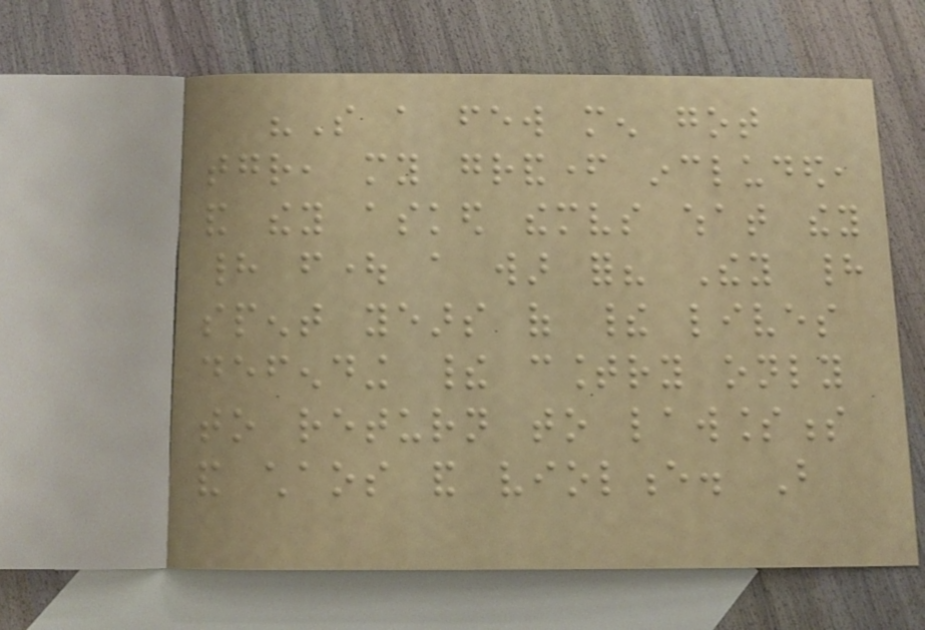"So a few men got
together, my grandfather included,
and they asked themselves what they
had fought a war for? They had
spent years of their lives
defending their country only
to return to lawlessness
and chaos and violence. But
